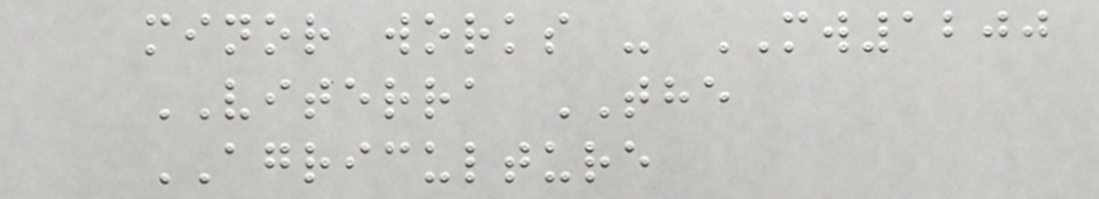minor works - MW1200
VITERRA THE
AGRICULTURE
